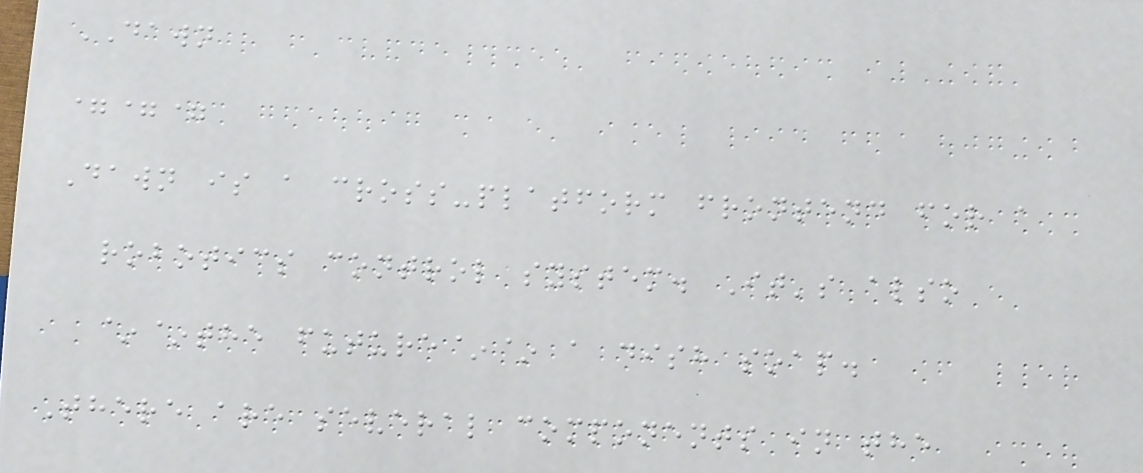DAWN
===
Dawn is a cross-platform frontend for a
robotics control system. It's also
~~the future~~ a dish soap.
There are several components in the
